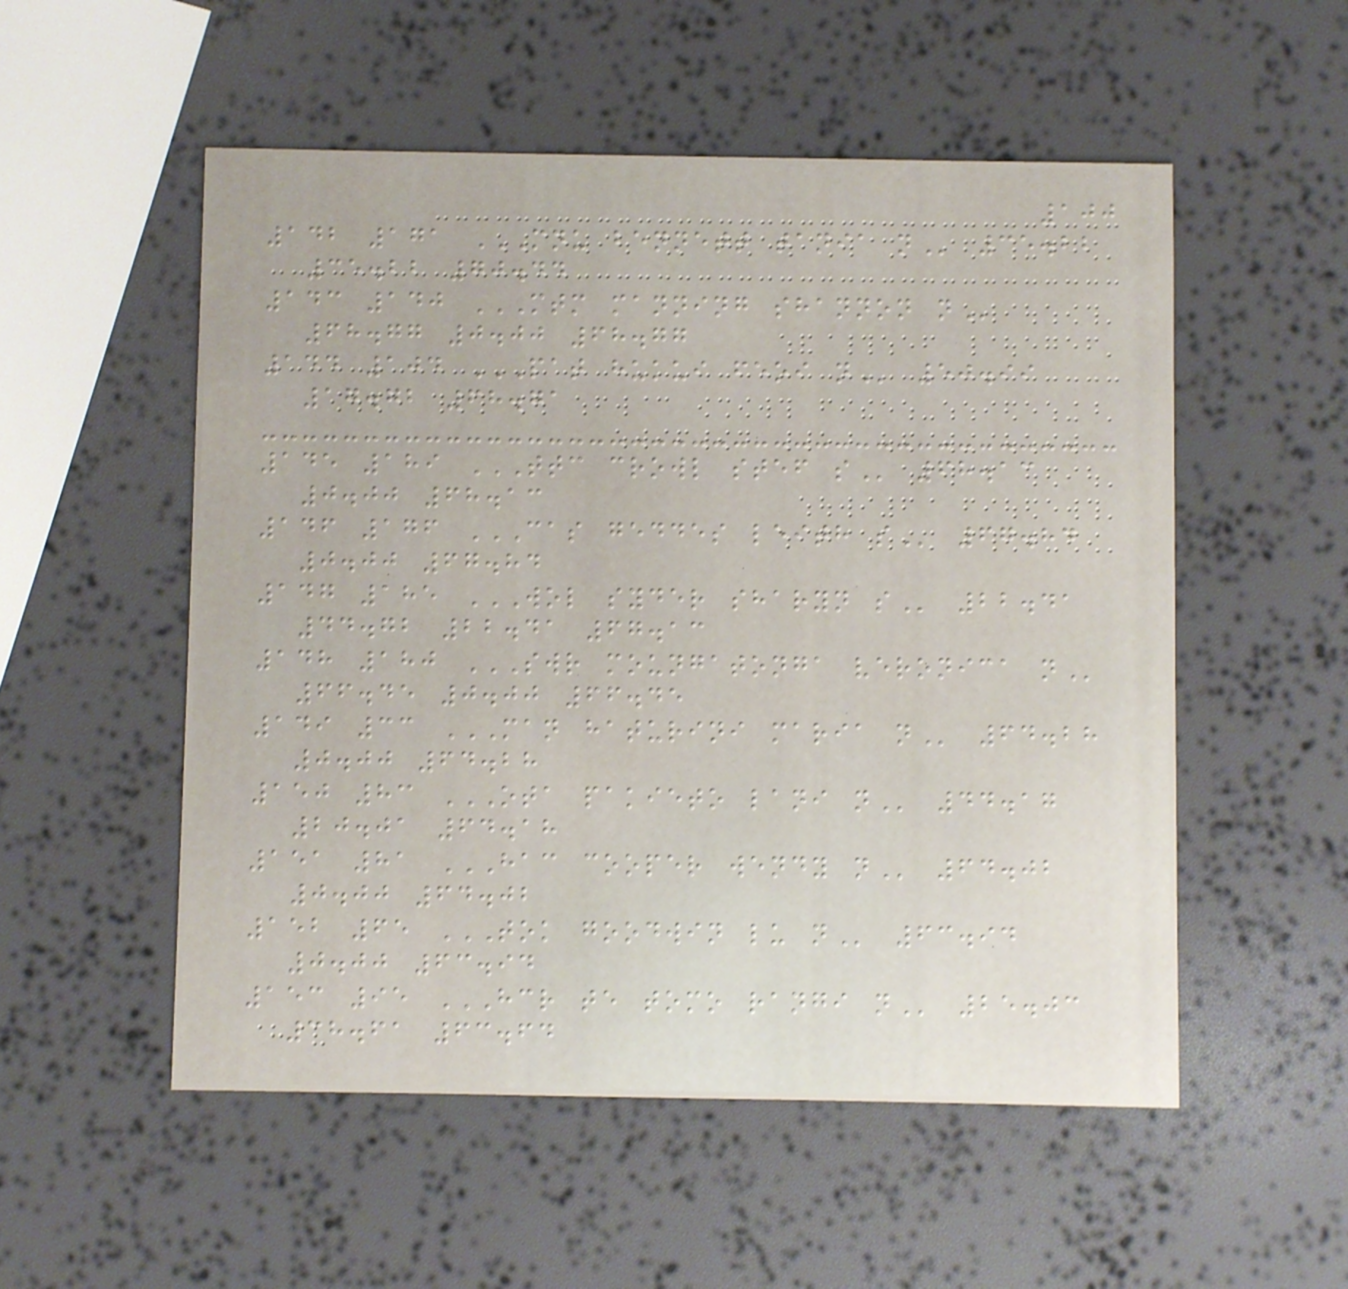100
142 171 MNU BENNETT TANIA N 35.22
35.22 70.44
143 140 MTM MANNING SHANNON N
68.77 0.00 68.77
144 104 PAT HUKUI FEOI N 50.99
17.72 68.71
145 189 TTC CROWL STEF S 68.13
0.00 68.13
146 176 CAS GEDDES LEITH S 67.84
0.00 67.84
147 185 WOL SYDER SHARYN S 22.41
44.72 22.41 67.13
148 180 SWR MOUNGATONGA VERONICA N
66.45 0.00 66.45
149 33 MAN HATURINI MARIA N 64.28
0.00 64.28
150 83 OTA PAKIETO LANI N 44.17
20.01 64.18
151 81 HAC COOPER WENDY N 64.02
0.00 64.02
152 65 TOK GOODWIN LU N 63.94
0.00 63.94
153 95 HCR TE TOMO RANGI N 25.03
38.61 63.64
